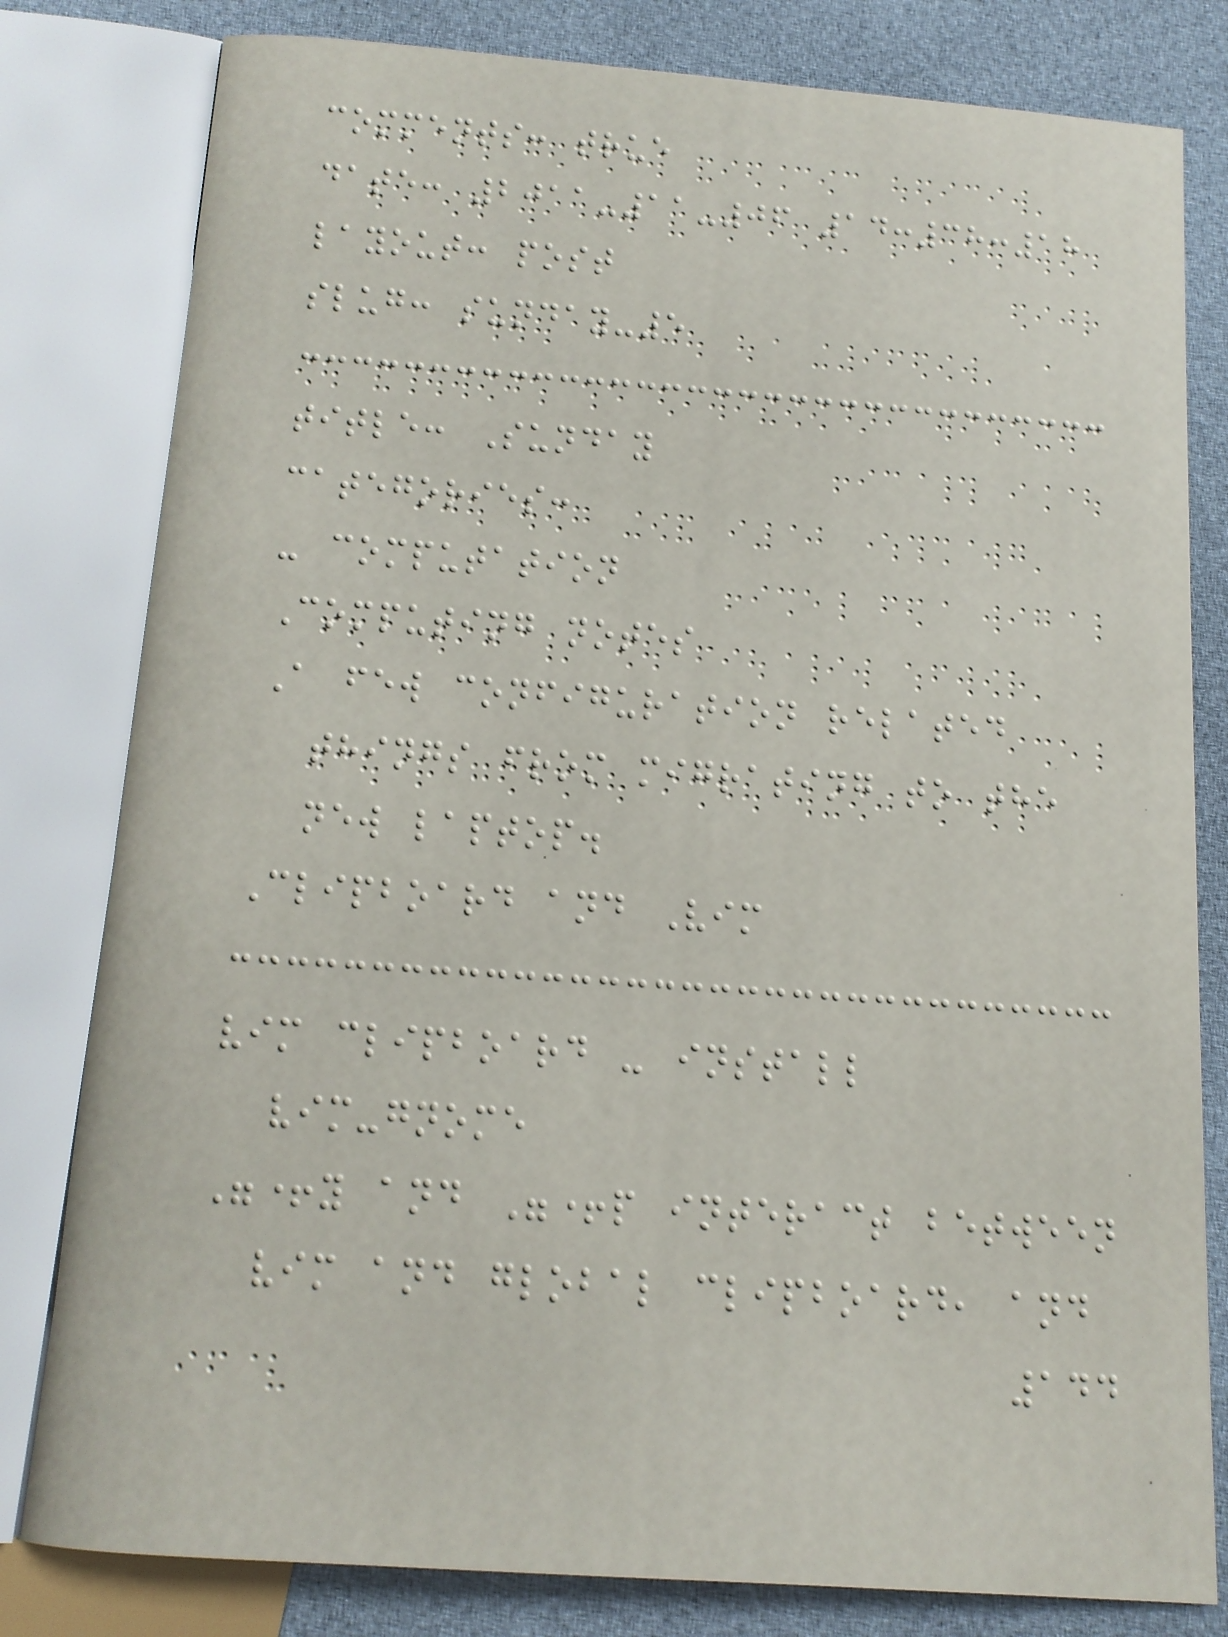comments: true
date: 2011-11-06 14:38:18
layout: post
slug: sunday-5
title: Sunday
categories:
- computation
Computing notes
A few configuration related
things from migrating to the
new laptop.
Clipboard and Vim
vim clipboard - install
vim-gnome
"+y and "+p interact between
vim and global clipboard, and
144
